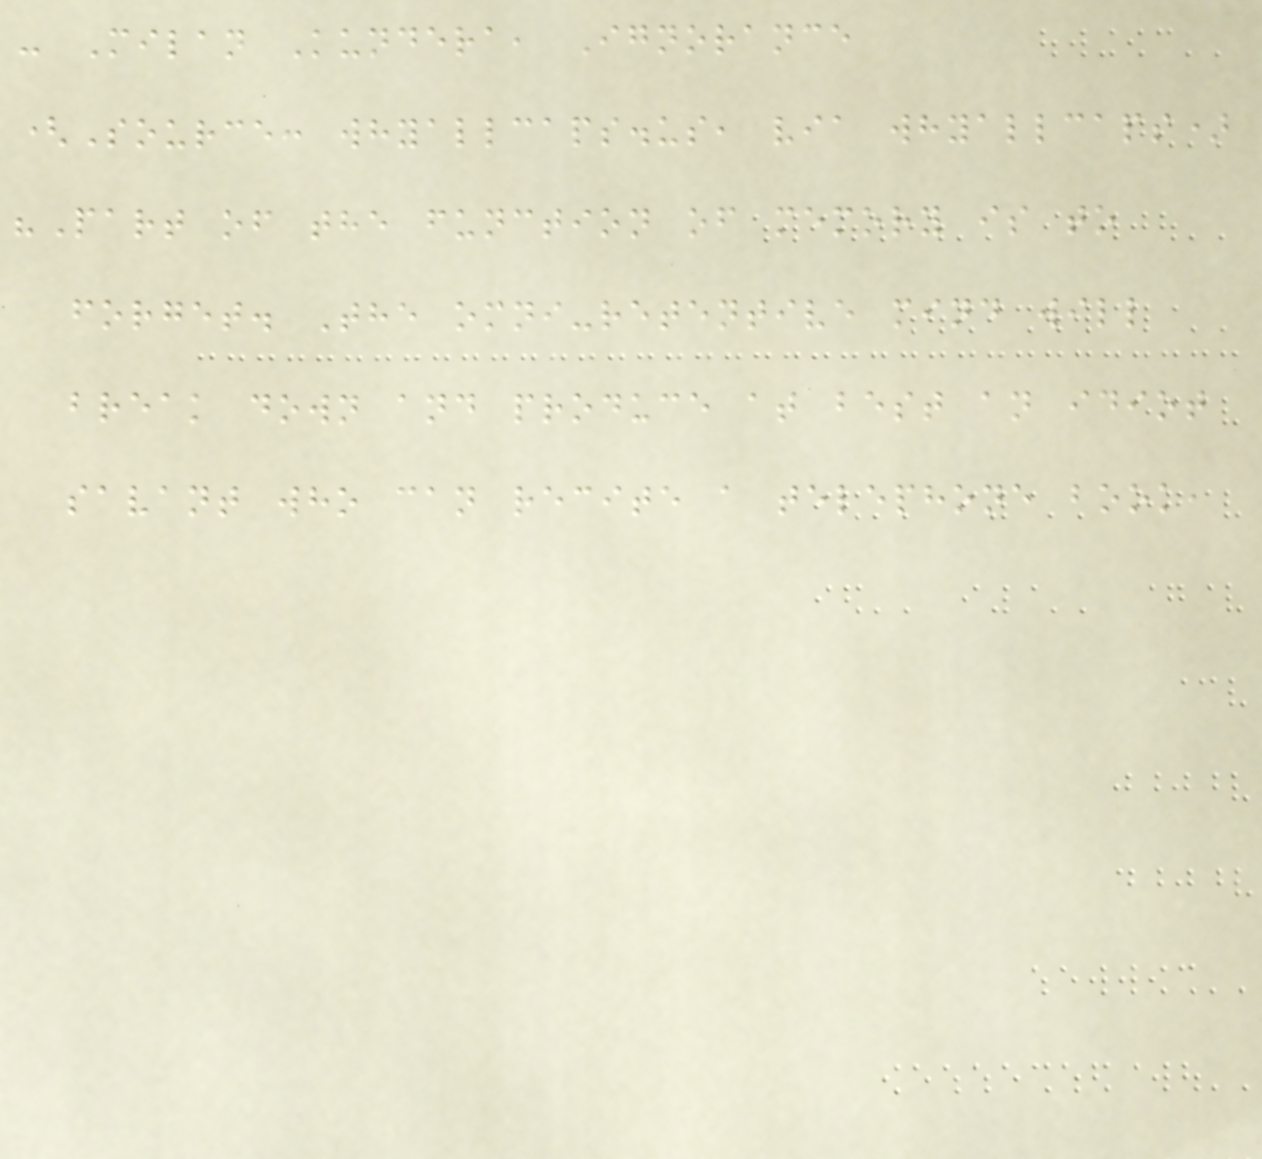- Milan Kundera, Ignorance
(Source: whyallcaps.us, via whyallcaps)
"Part of the function of memory is to
forget. The omni-retentive mind will
break down and produce at best an idiot
savant who can recite a telephone book,
